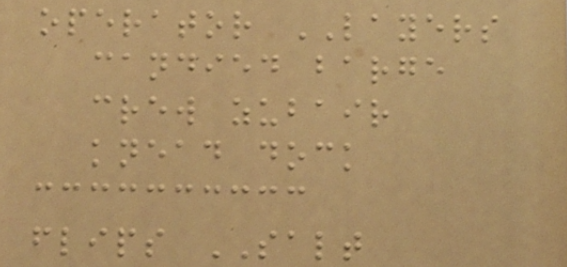operator LAYERS
candied barge
crew zubair
knead dock
flips SALT
